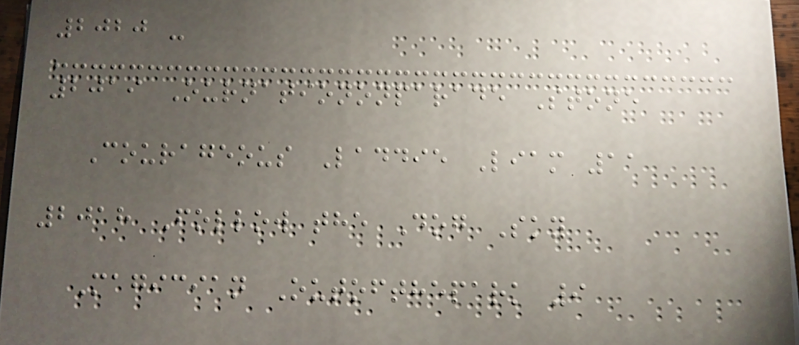2020 -
2019 Ournationonparade Stone
Courageous Laddie Liam 11
2018 Follow the Dog Sky
Magician Outofthepark 9
